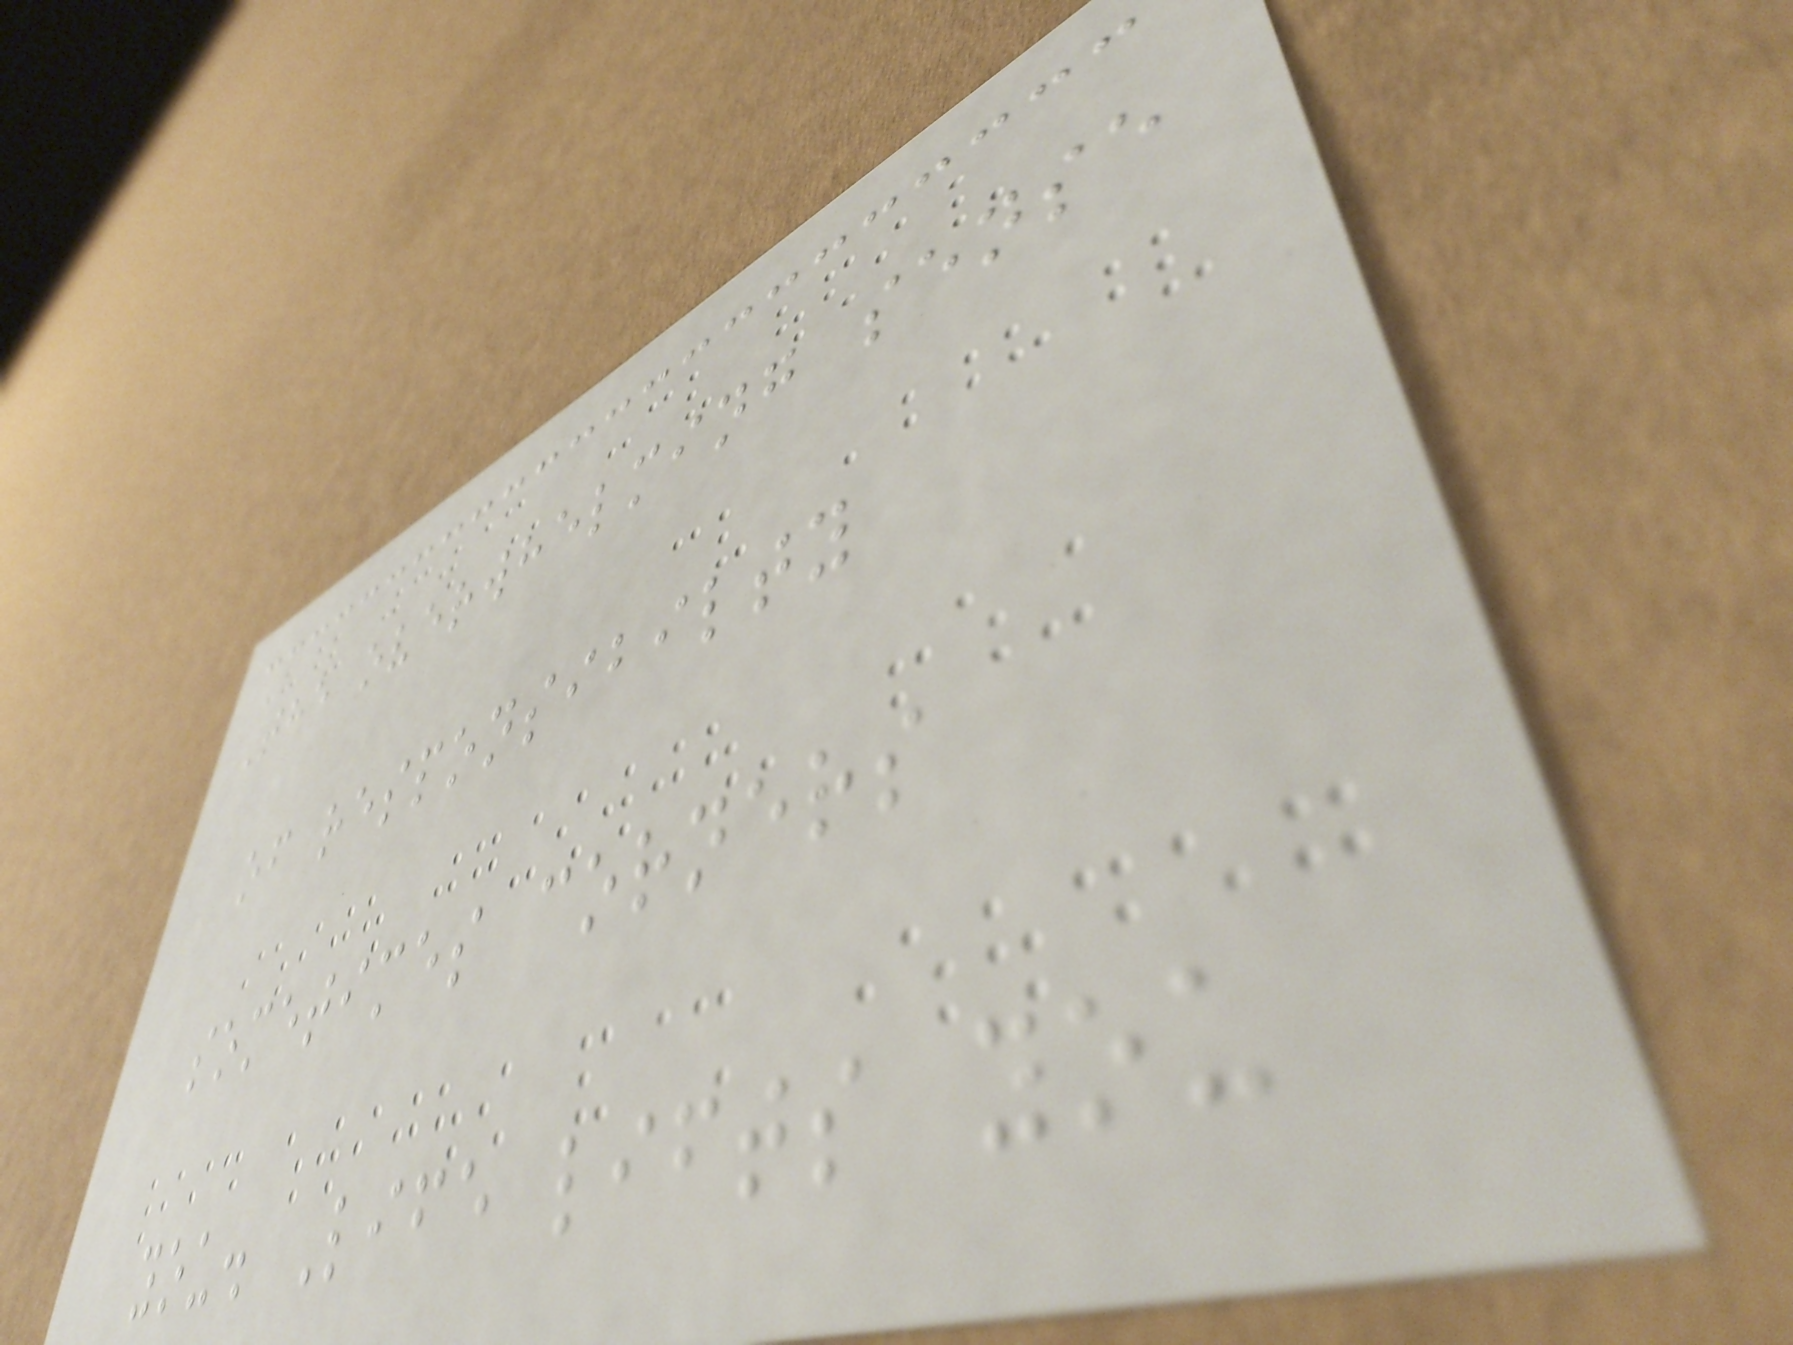The overwhelming sense
of responsibilty
sometimes corners
you. Life lifts you
